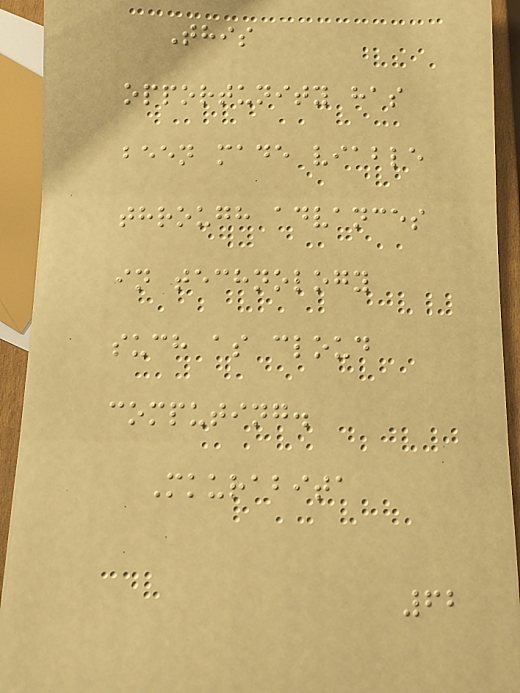This
opportunity has
been made viable
through advances
in technology
such as cloud
computing.
Mkurabita
62
